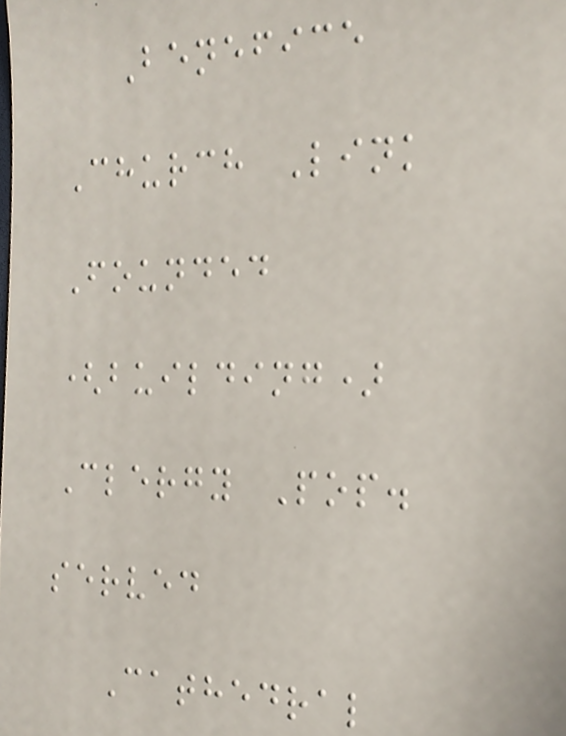Benefice
Church Link
Founded
(building)
Clergy Pop.
served
Cathedral
